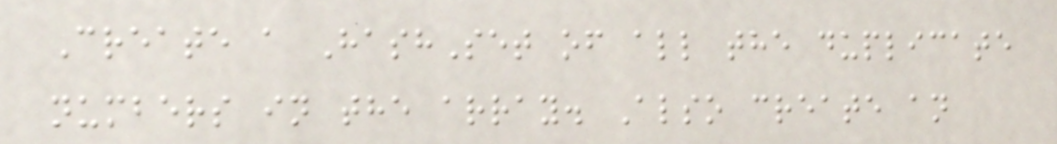Create a HashSet of all the duplicate
numbers in the array. Also create an
